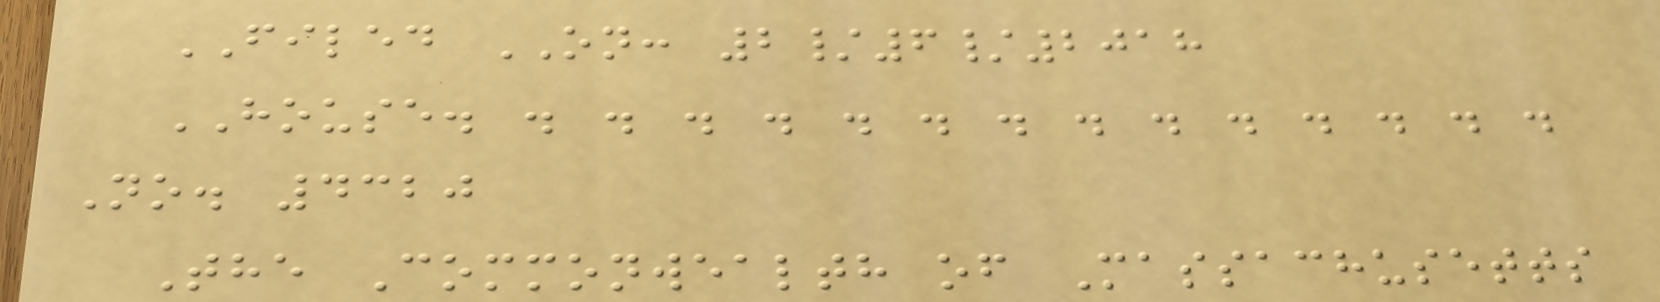FILED ON: 2/6/2018
HOUSE. . . . . . . . . . . . . . .
No. 4320
The Commonwealth of Massachusetts
